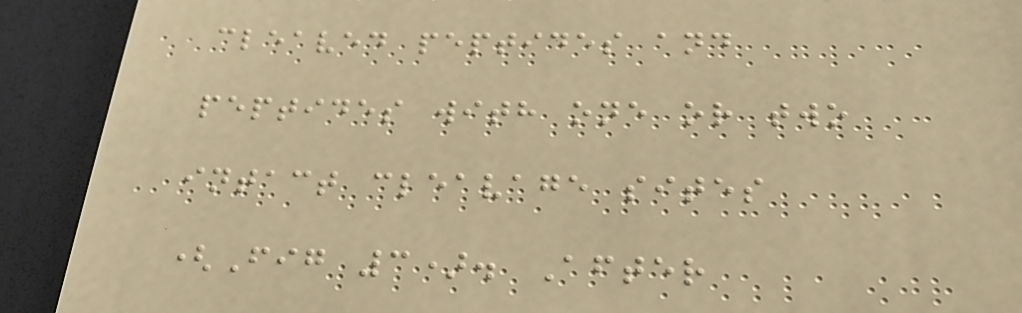cleaved peptides and
peptides with one or two
intact cleavage sites
(Fig 3). After
